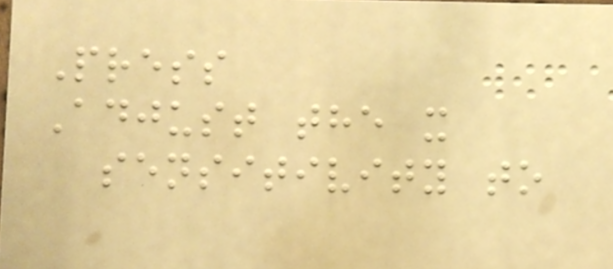Press
Adjust the x
sensitivity to
